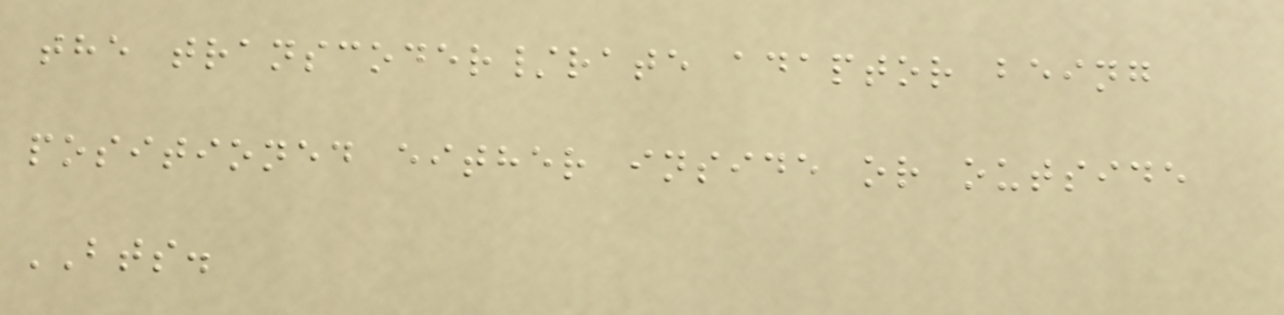the transcoder/rate adaptor being
positioned either inside or outside
BTS.
